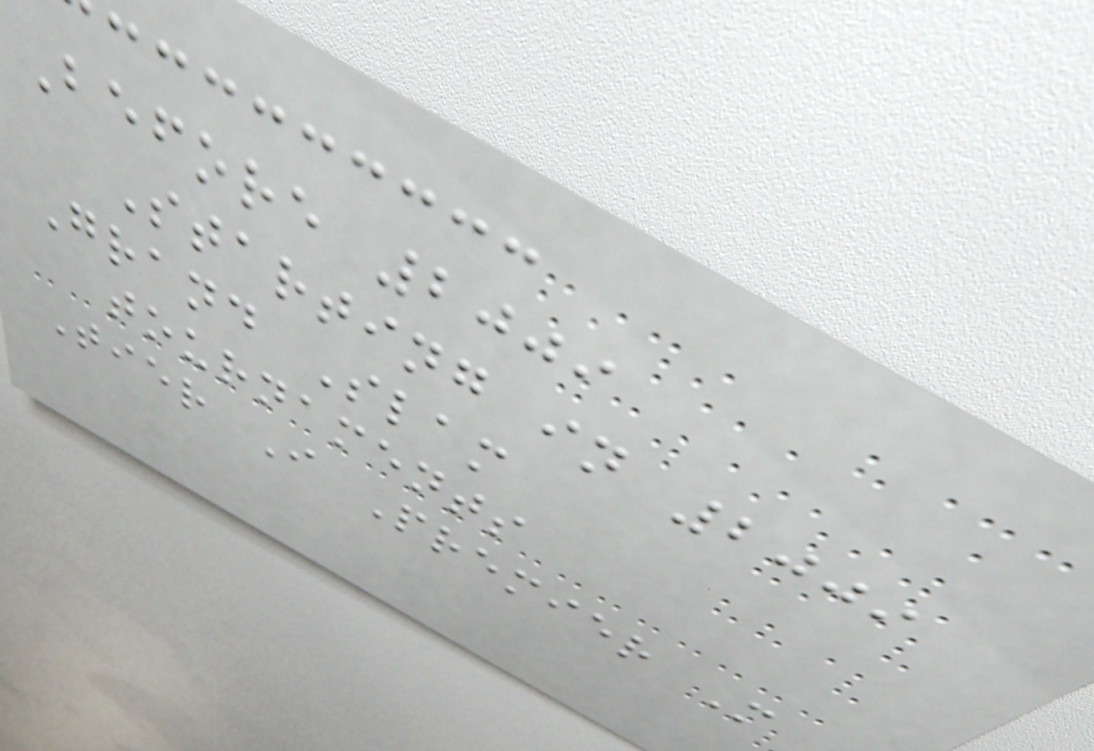Before 2009
Starting in 2009
Grand Slam
tournaments
Tier I Premier M
